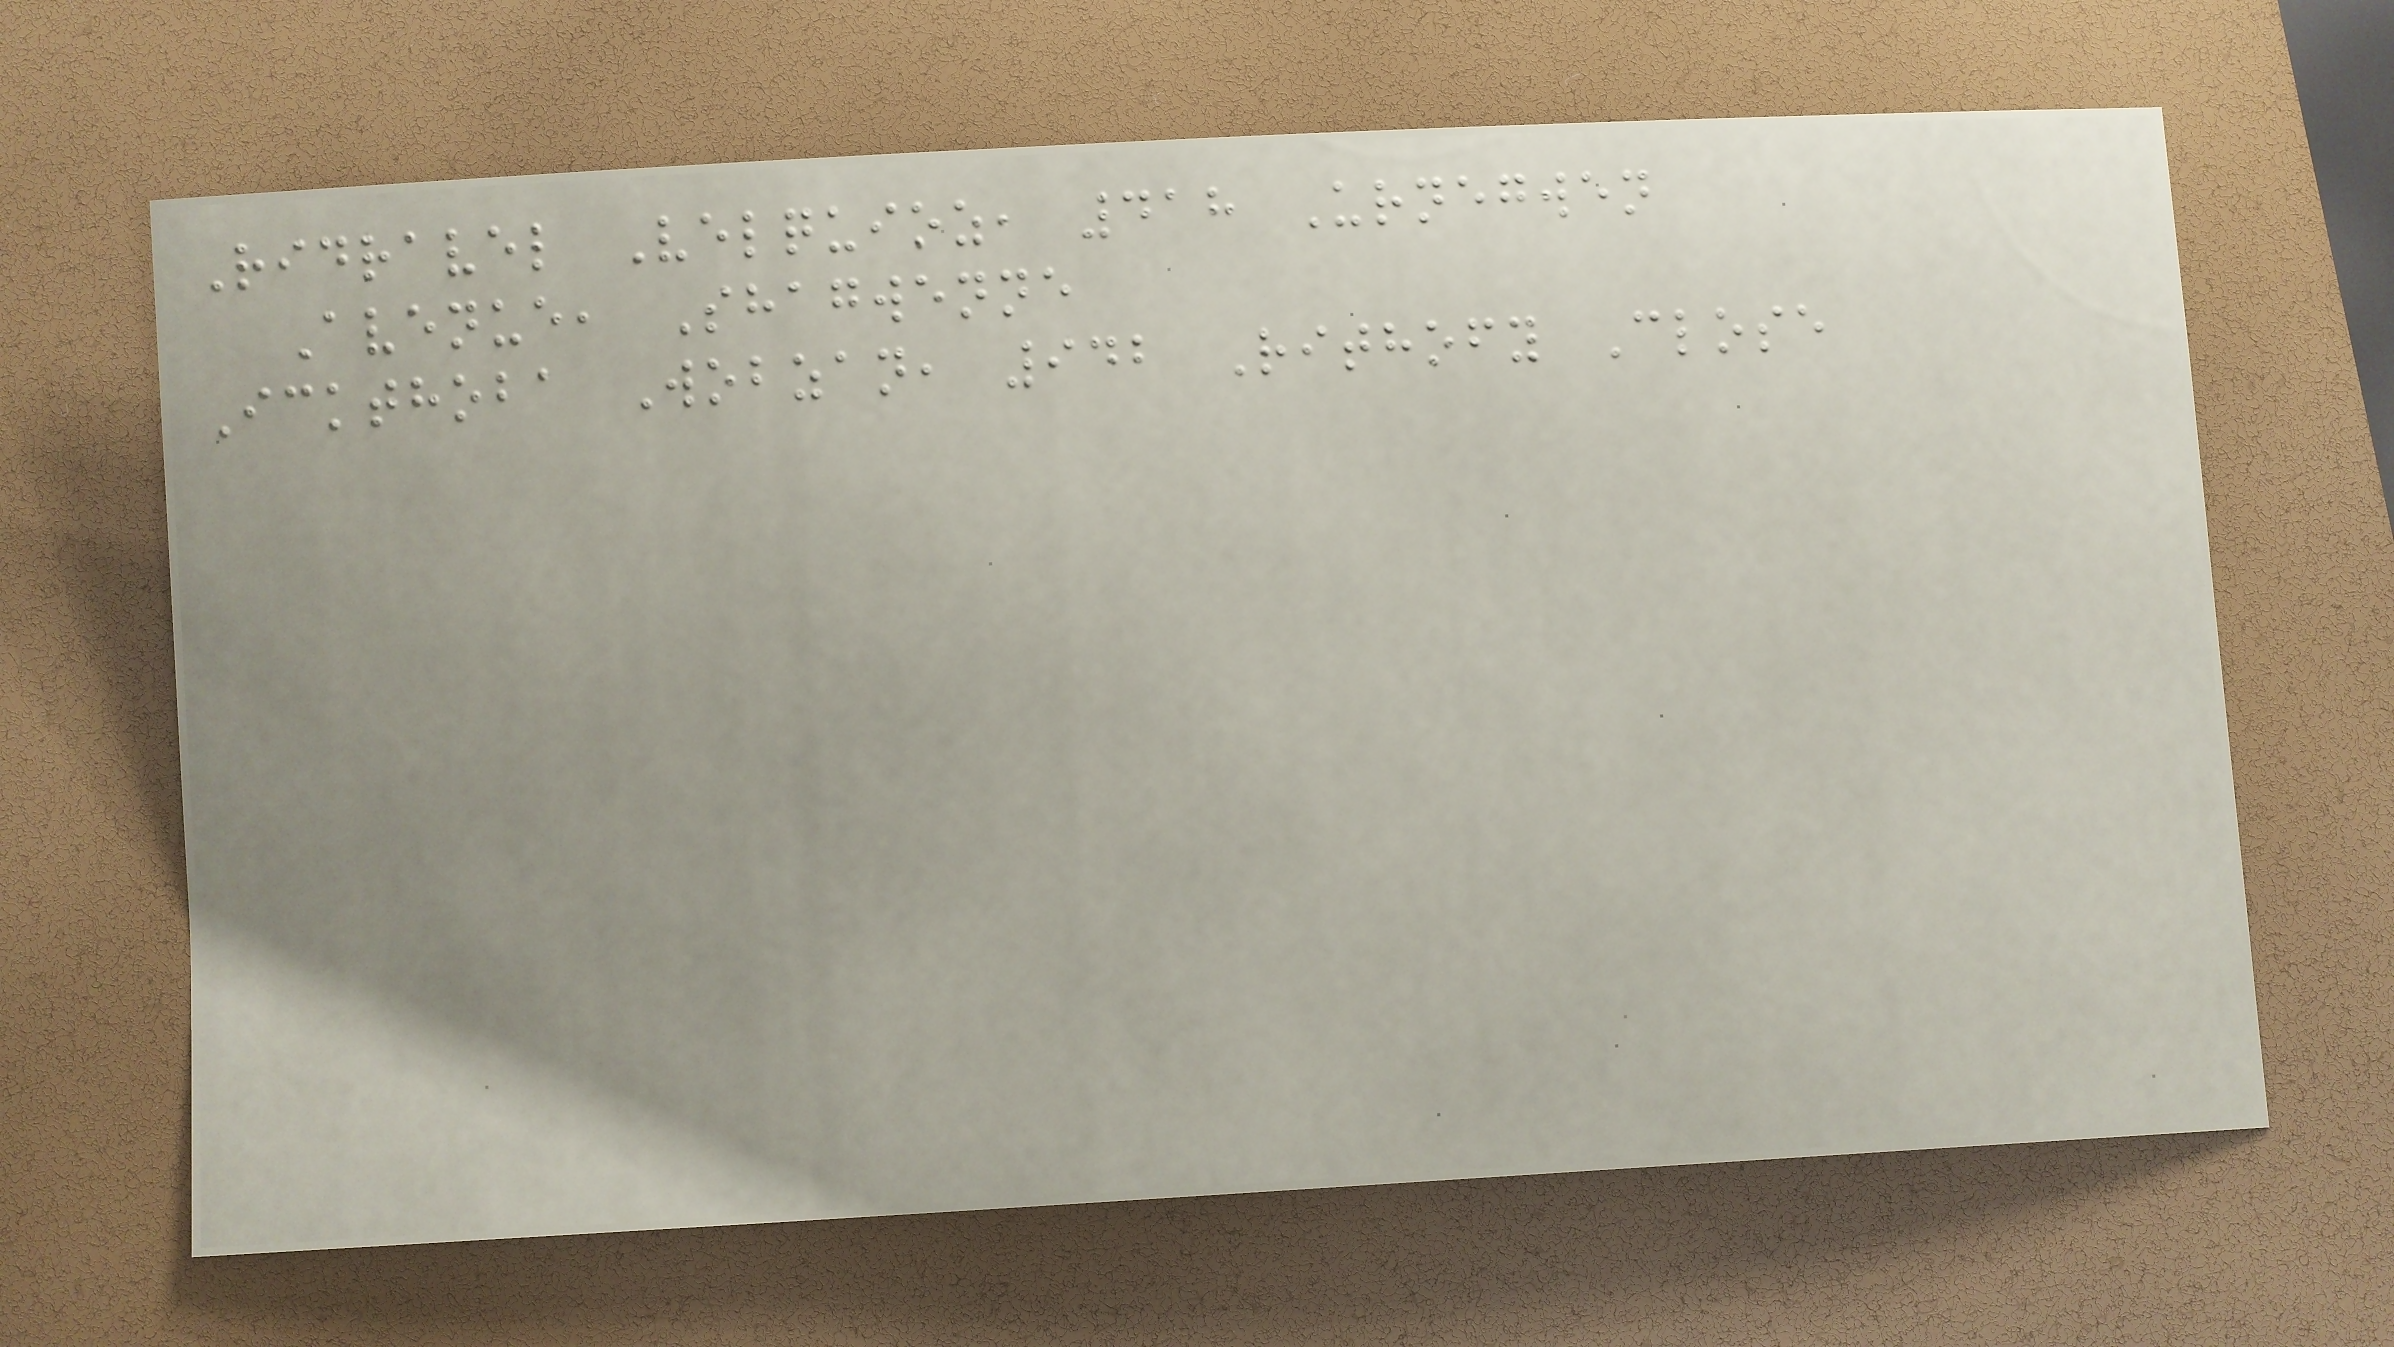Ridravel Velquioz, 418 Urnegwen
Avenue, Shagwenne
Ickthoba Wobzan, 942 Rithofy Close
